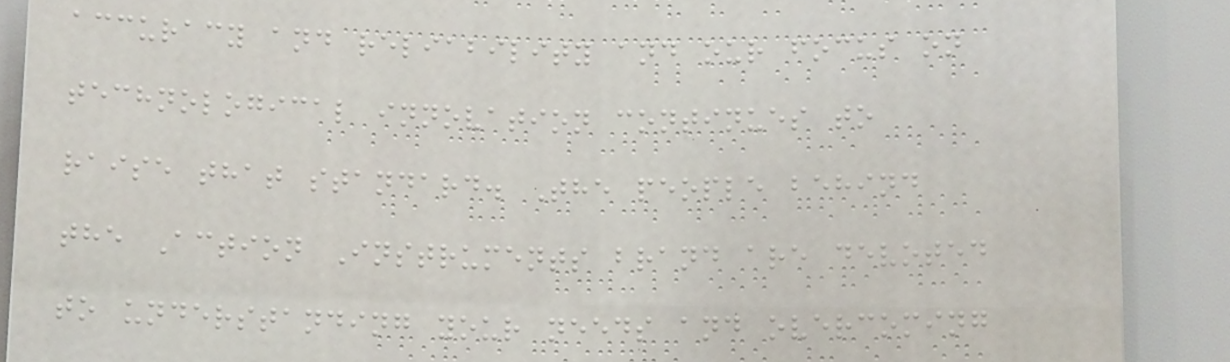accuracy and reliability and our focus on
technological innovation continues to
raise that standard. The people behind
the Action Instruments brand are devoted
to understanding your needs and overcoming
